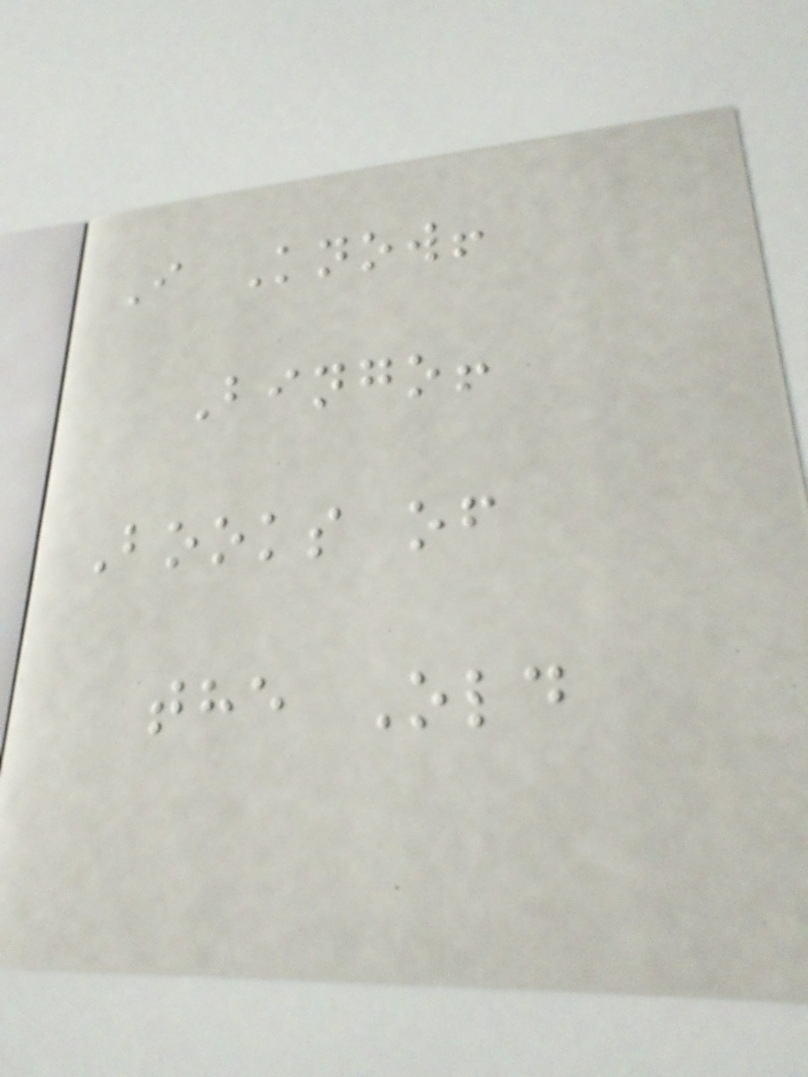I Know!
Bingo!
Books of
the Old
